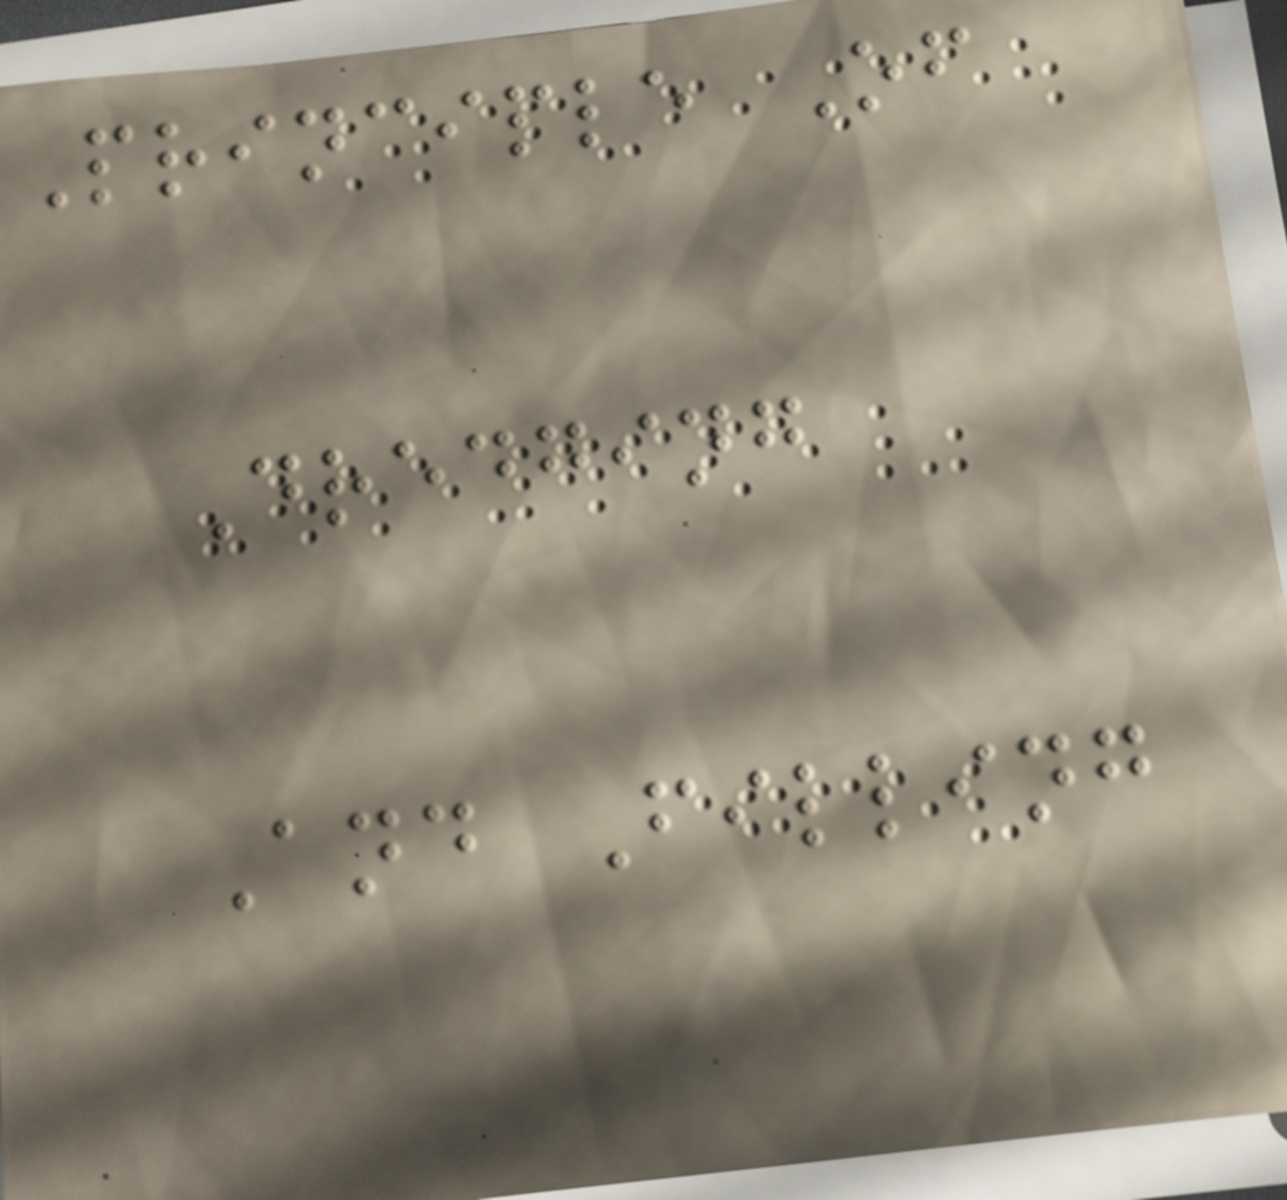Principle Of
Dredging
And Filling
